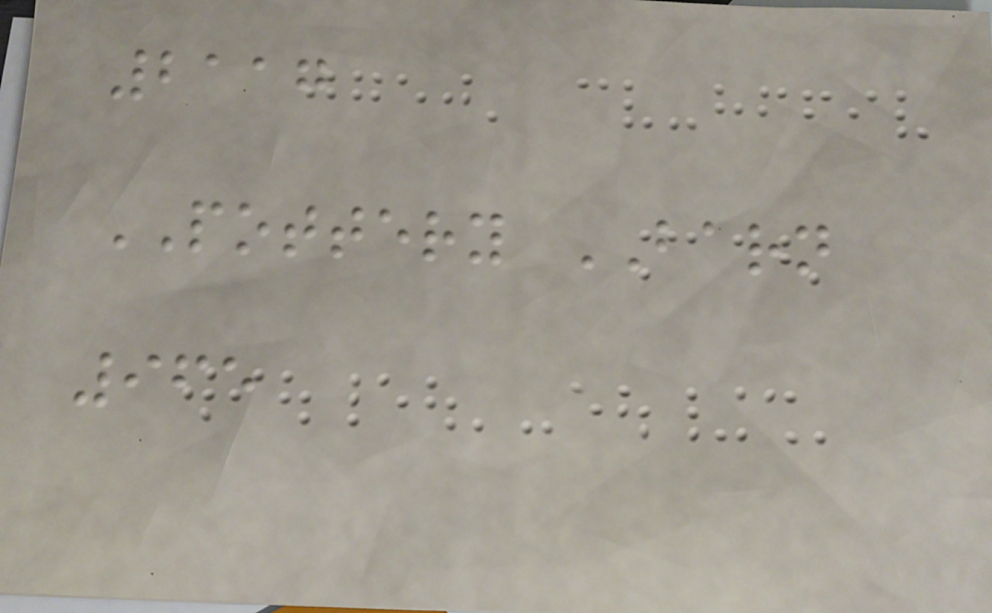2117
POTTERY BARN
965
